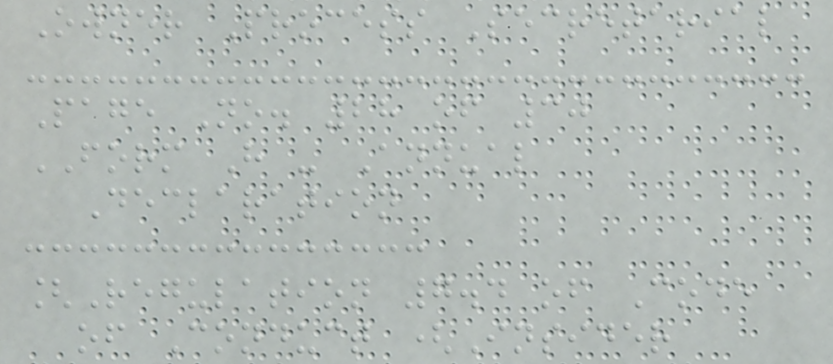Owner Process Secretarial
Page No. 28 of 30
FORM H - Annual
Declaration
[Regulation 7.4 of Code
of Conduct (Insider
